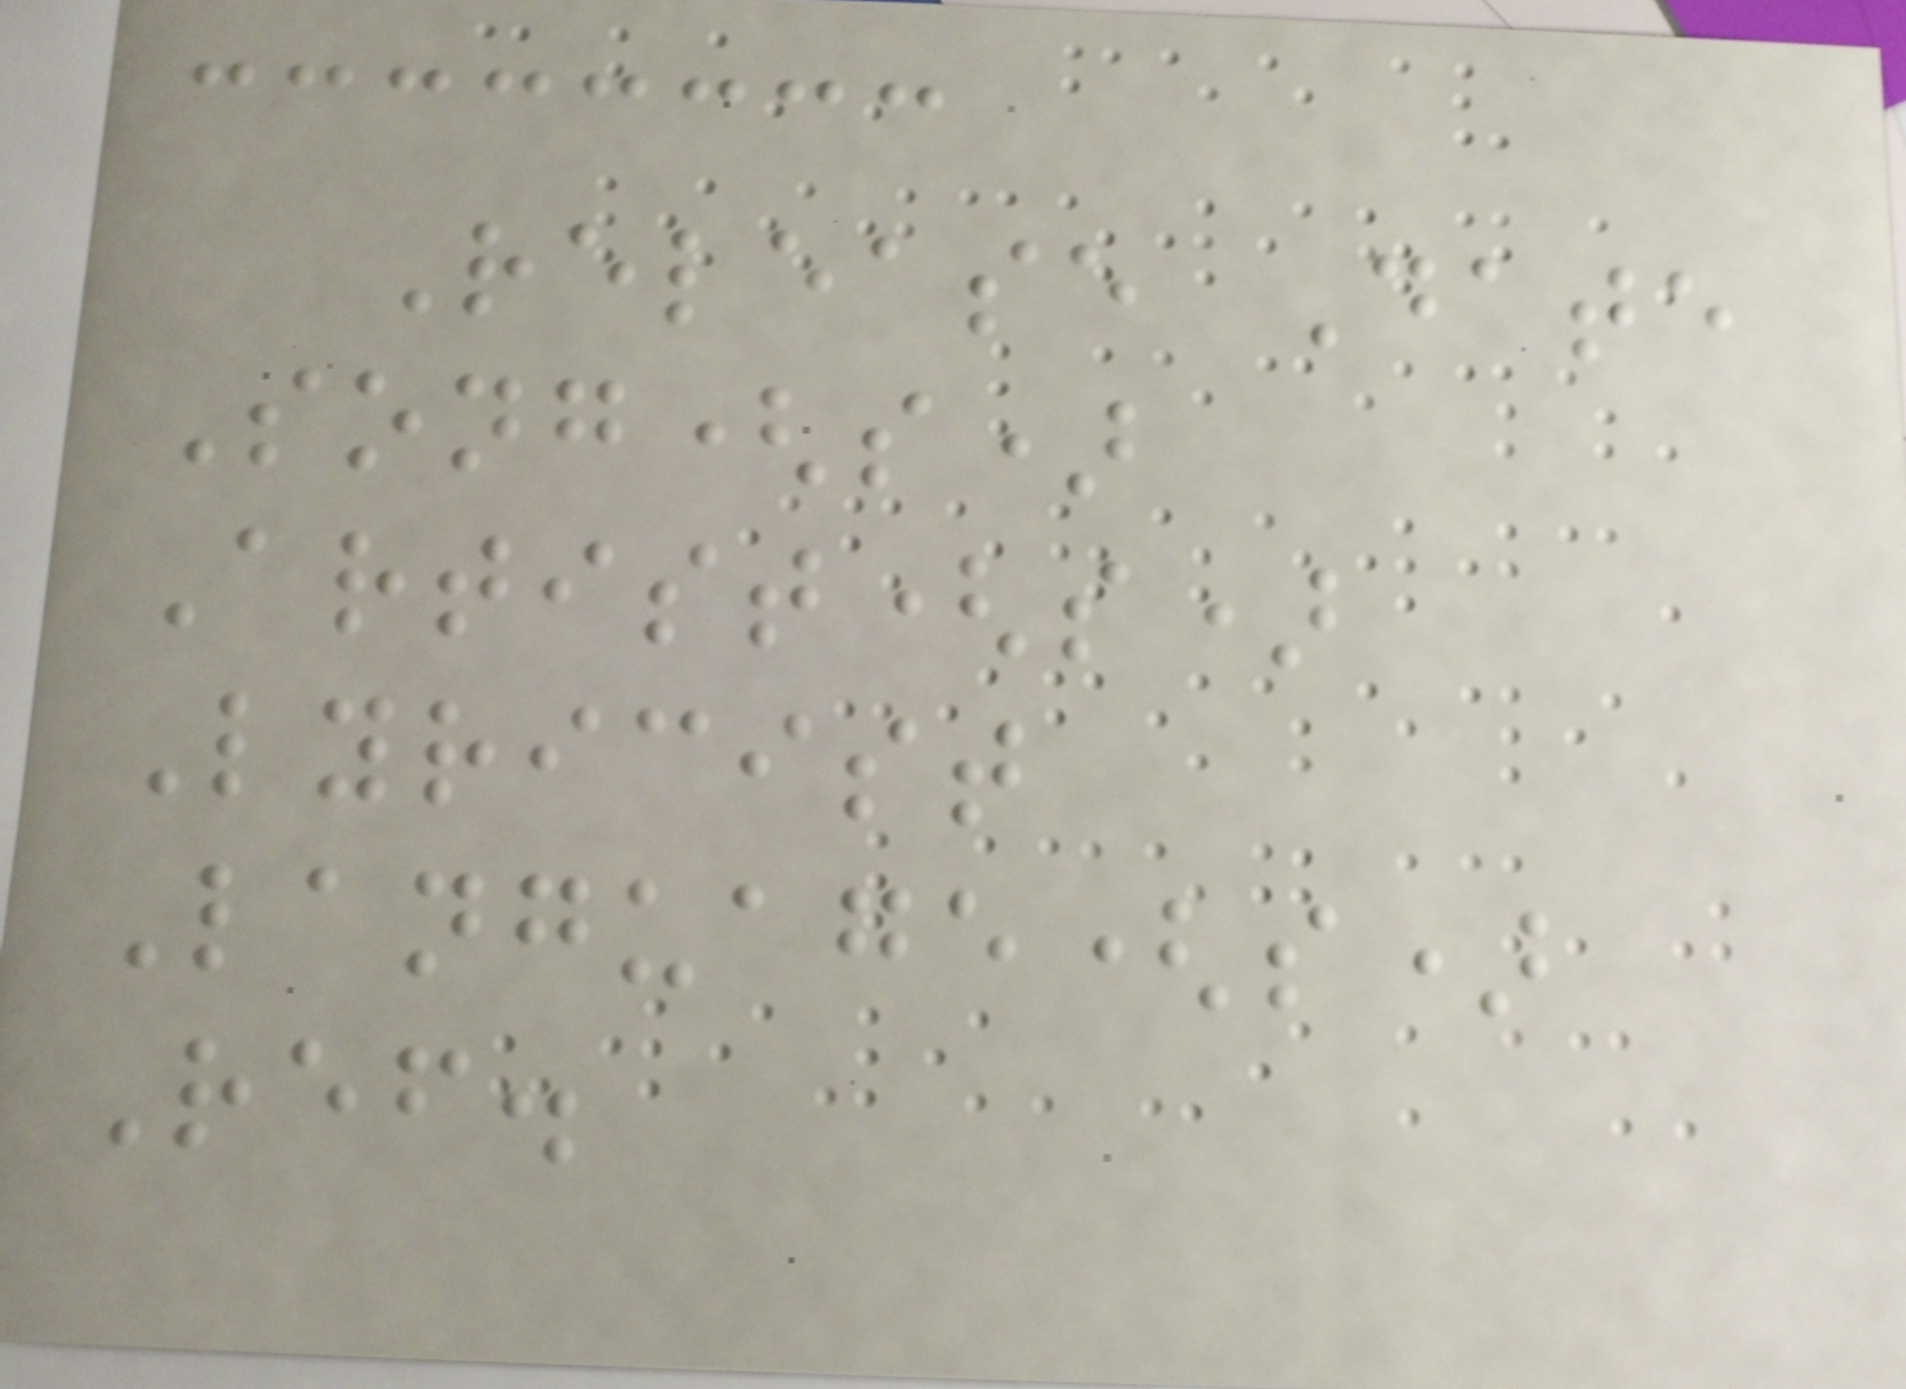Release Date
Song(s)
Artist(s)
Lyricist
Language(s)
Ref.
